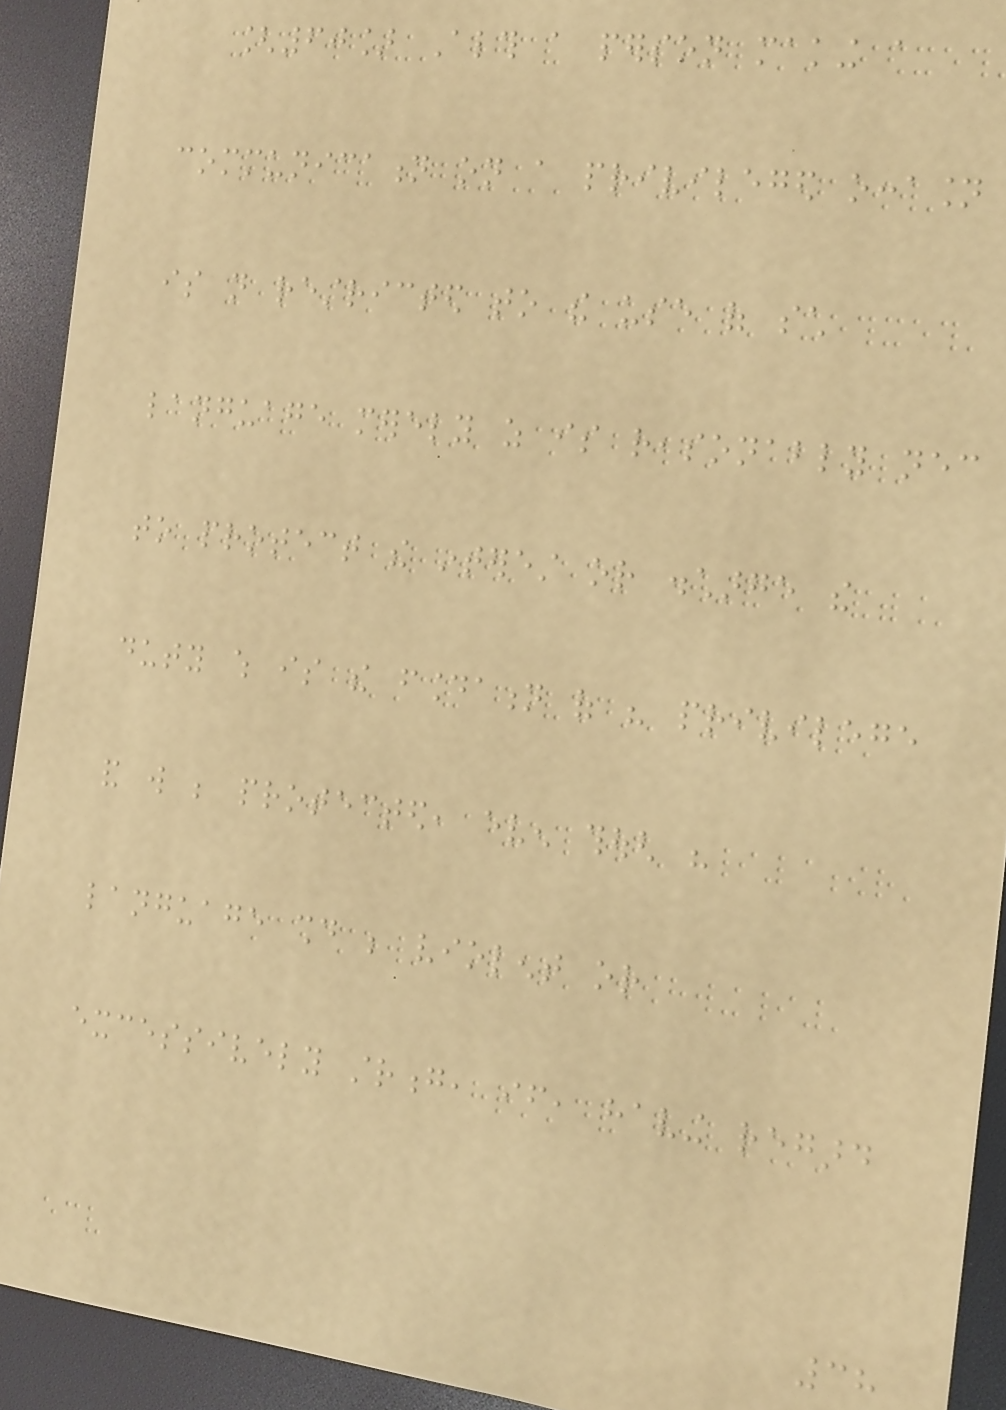[60] Although a person making a
communication on a privileged occasion
is not restricted to the use of such
language merely as is reasonably necessary
to protect the interest or discharge the
duty which is the foundation of his privilege
and will be protected, even though his
language should be violent or
excessively strong, if, having regard
38
